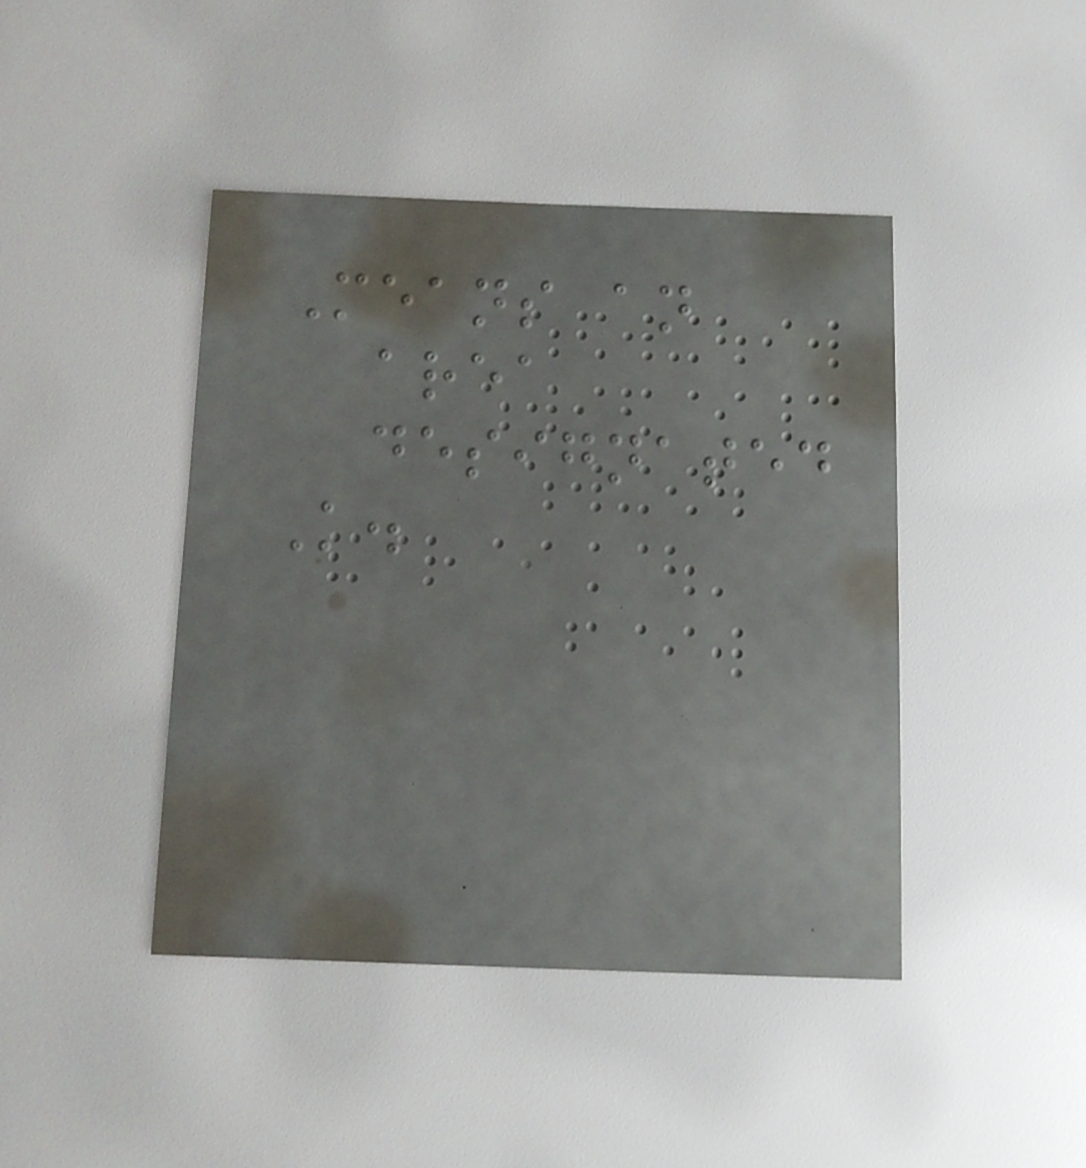Means an
area
designated
K.
